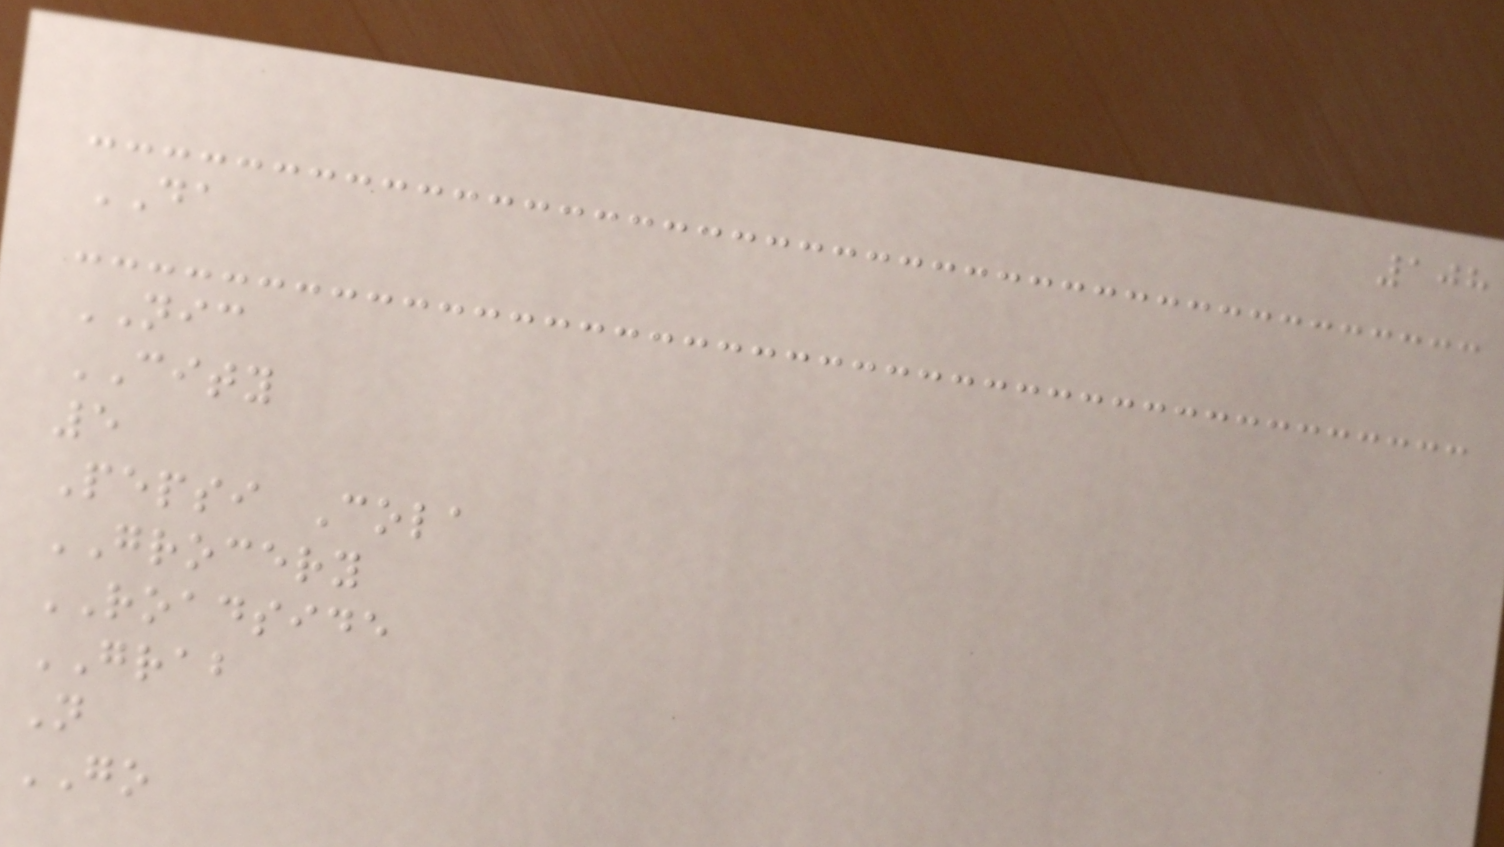108
DA
NIC
CITY
5
Pepsi Cola
GROCERY
ROADSIDE
GRAB
N
GO
